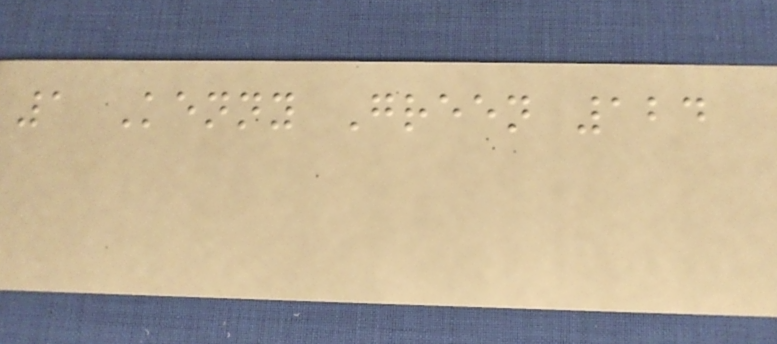1 Kenny Green 124
